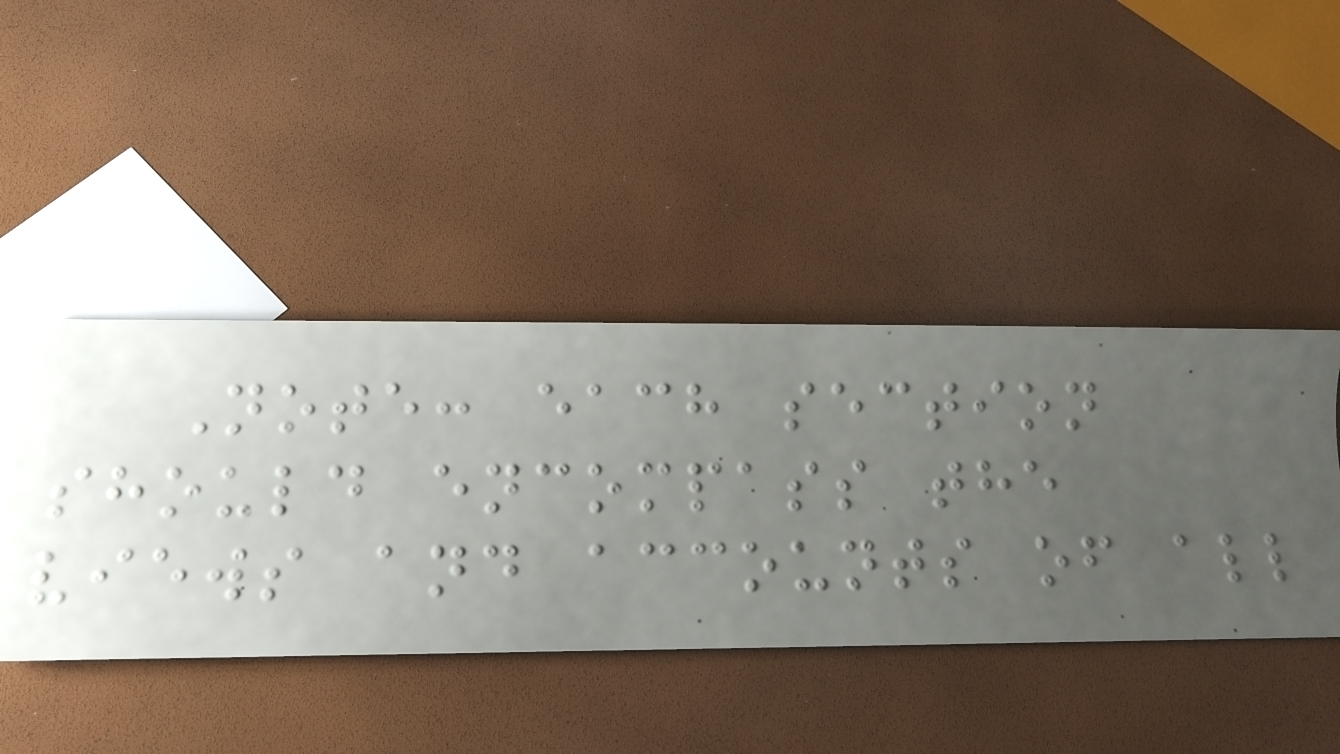Note: each section
should encompass the
views and accounts of all
